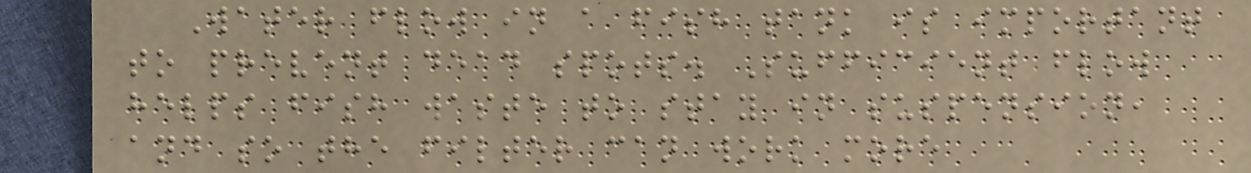Water flow in a fish tank is important
to prevent dead spots. Sufficient flow
helps fish waste to stay in suspension,
and so the filter can work more
